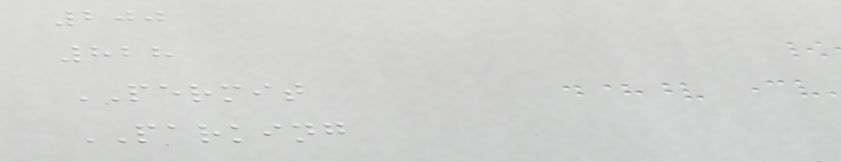200
828
PERMIT
PARKING
